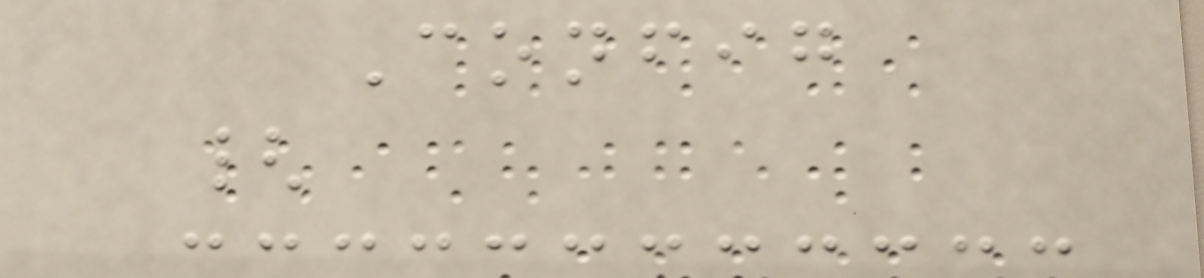Config
{
